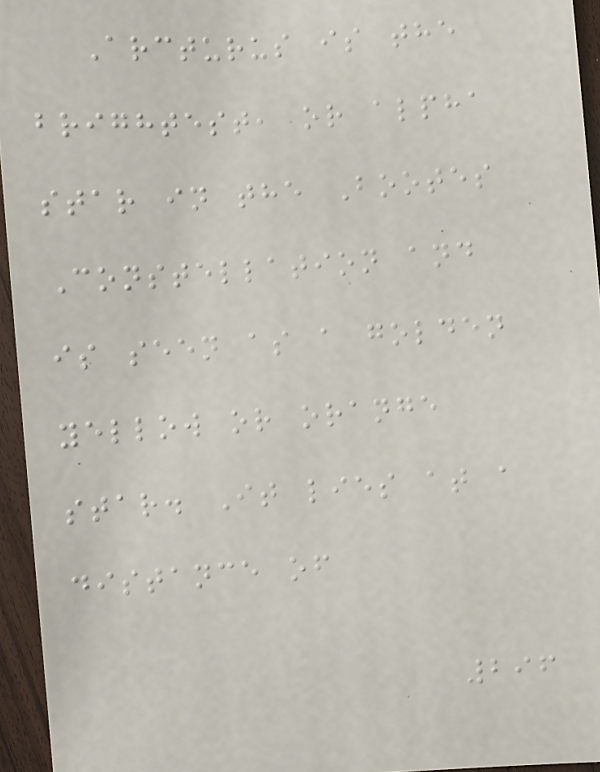Arcturus is the
brightest, or alpha
star in the Bootes
Constellation and
is seen as a golden
yellow or orange
star. It lies at a
distance of
296
